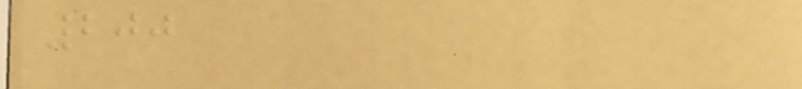200
